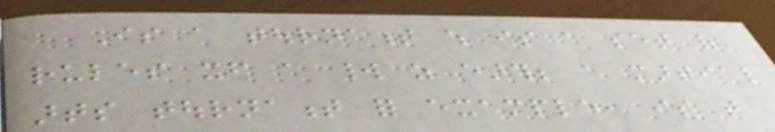Is a tournament which is a set of
rules itself a world as earth; a martial
arts tournament for example, is that
